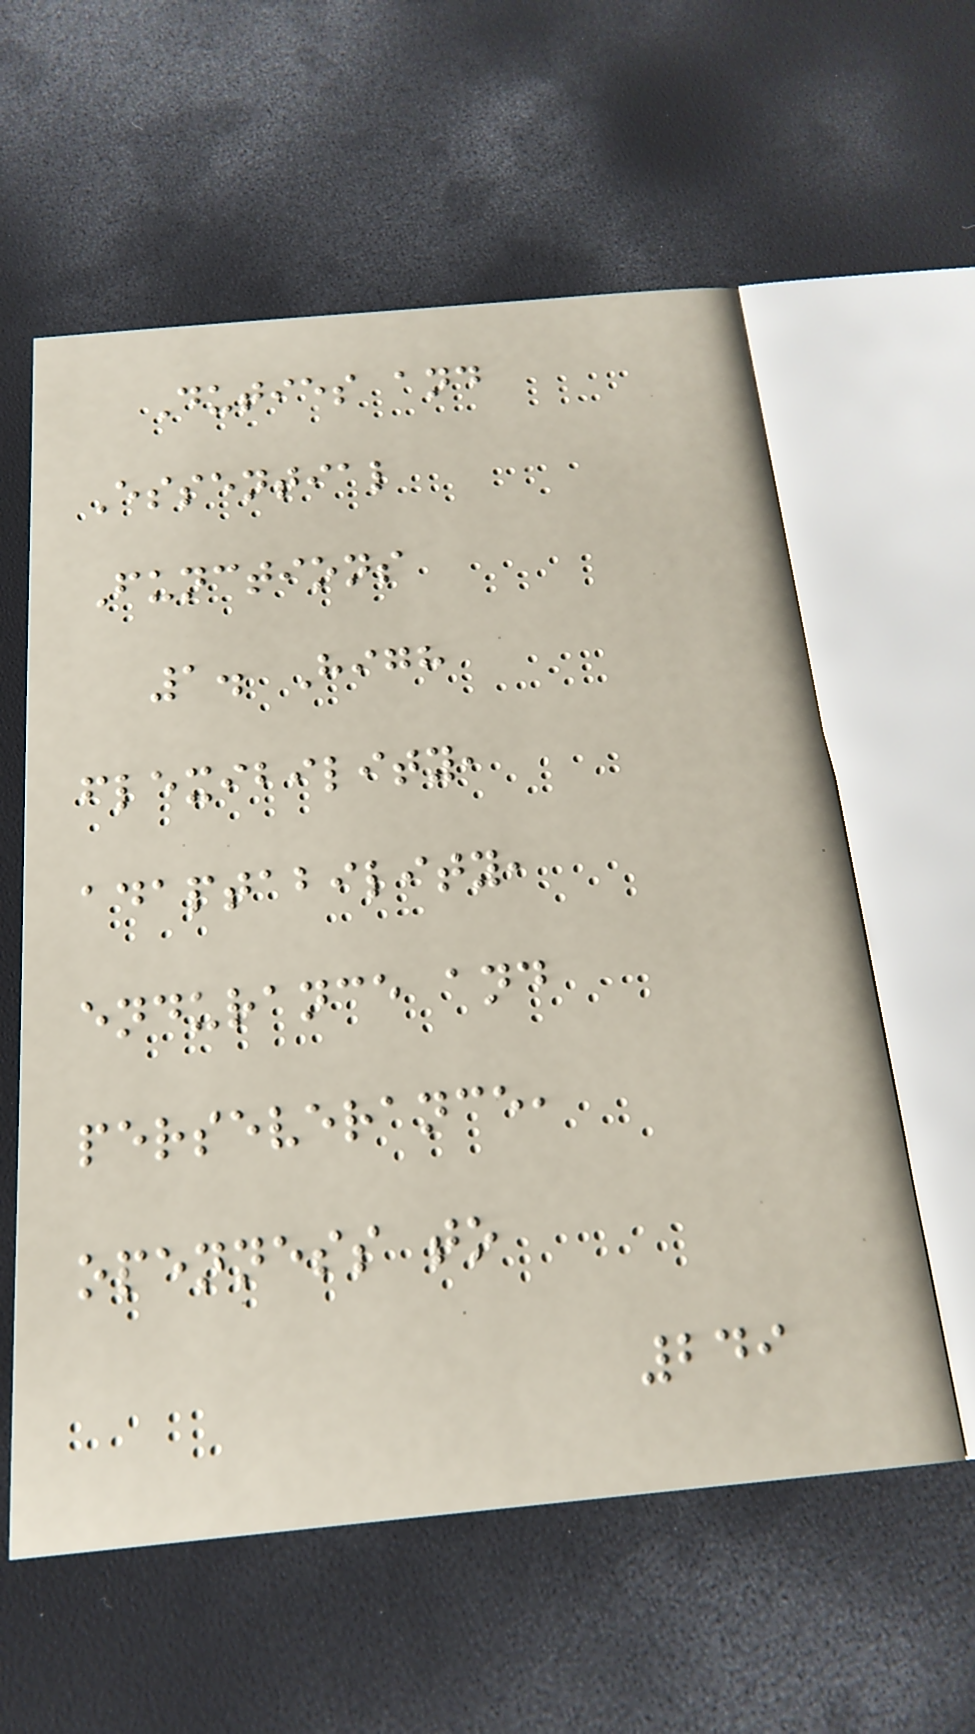Duties and
Essential
Functions
1. High
flexibility,
adaptability,
endurance and
perseverance,
openness to
249
